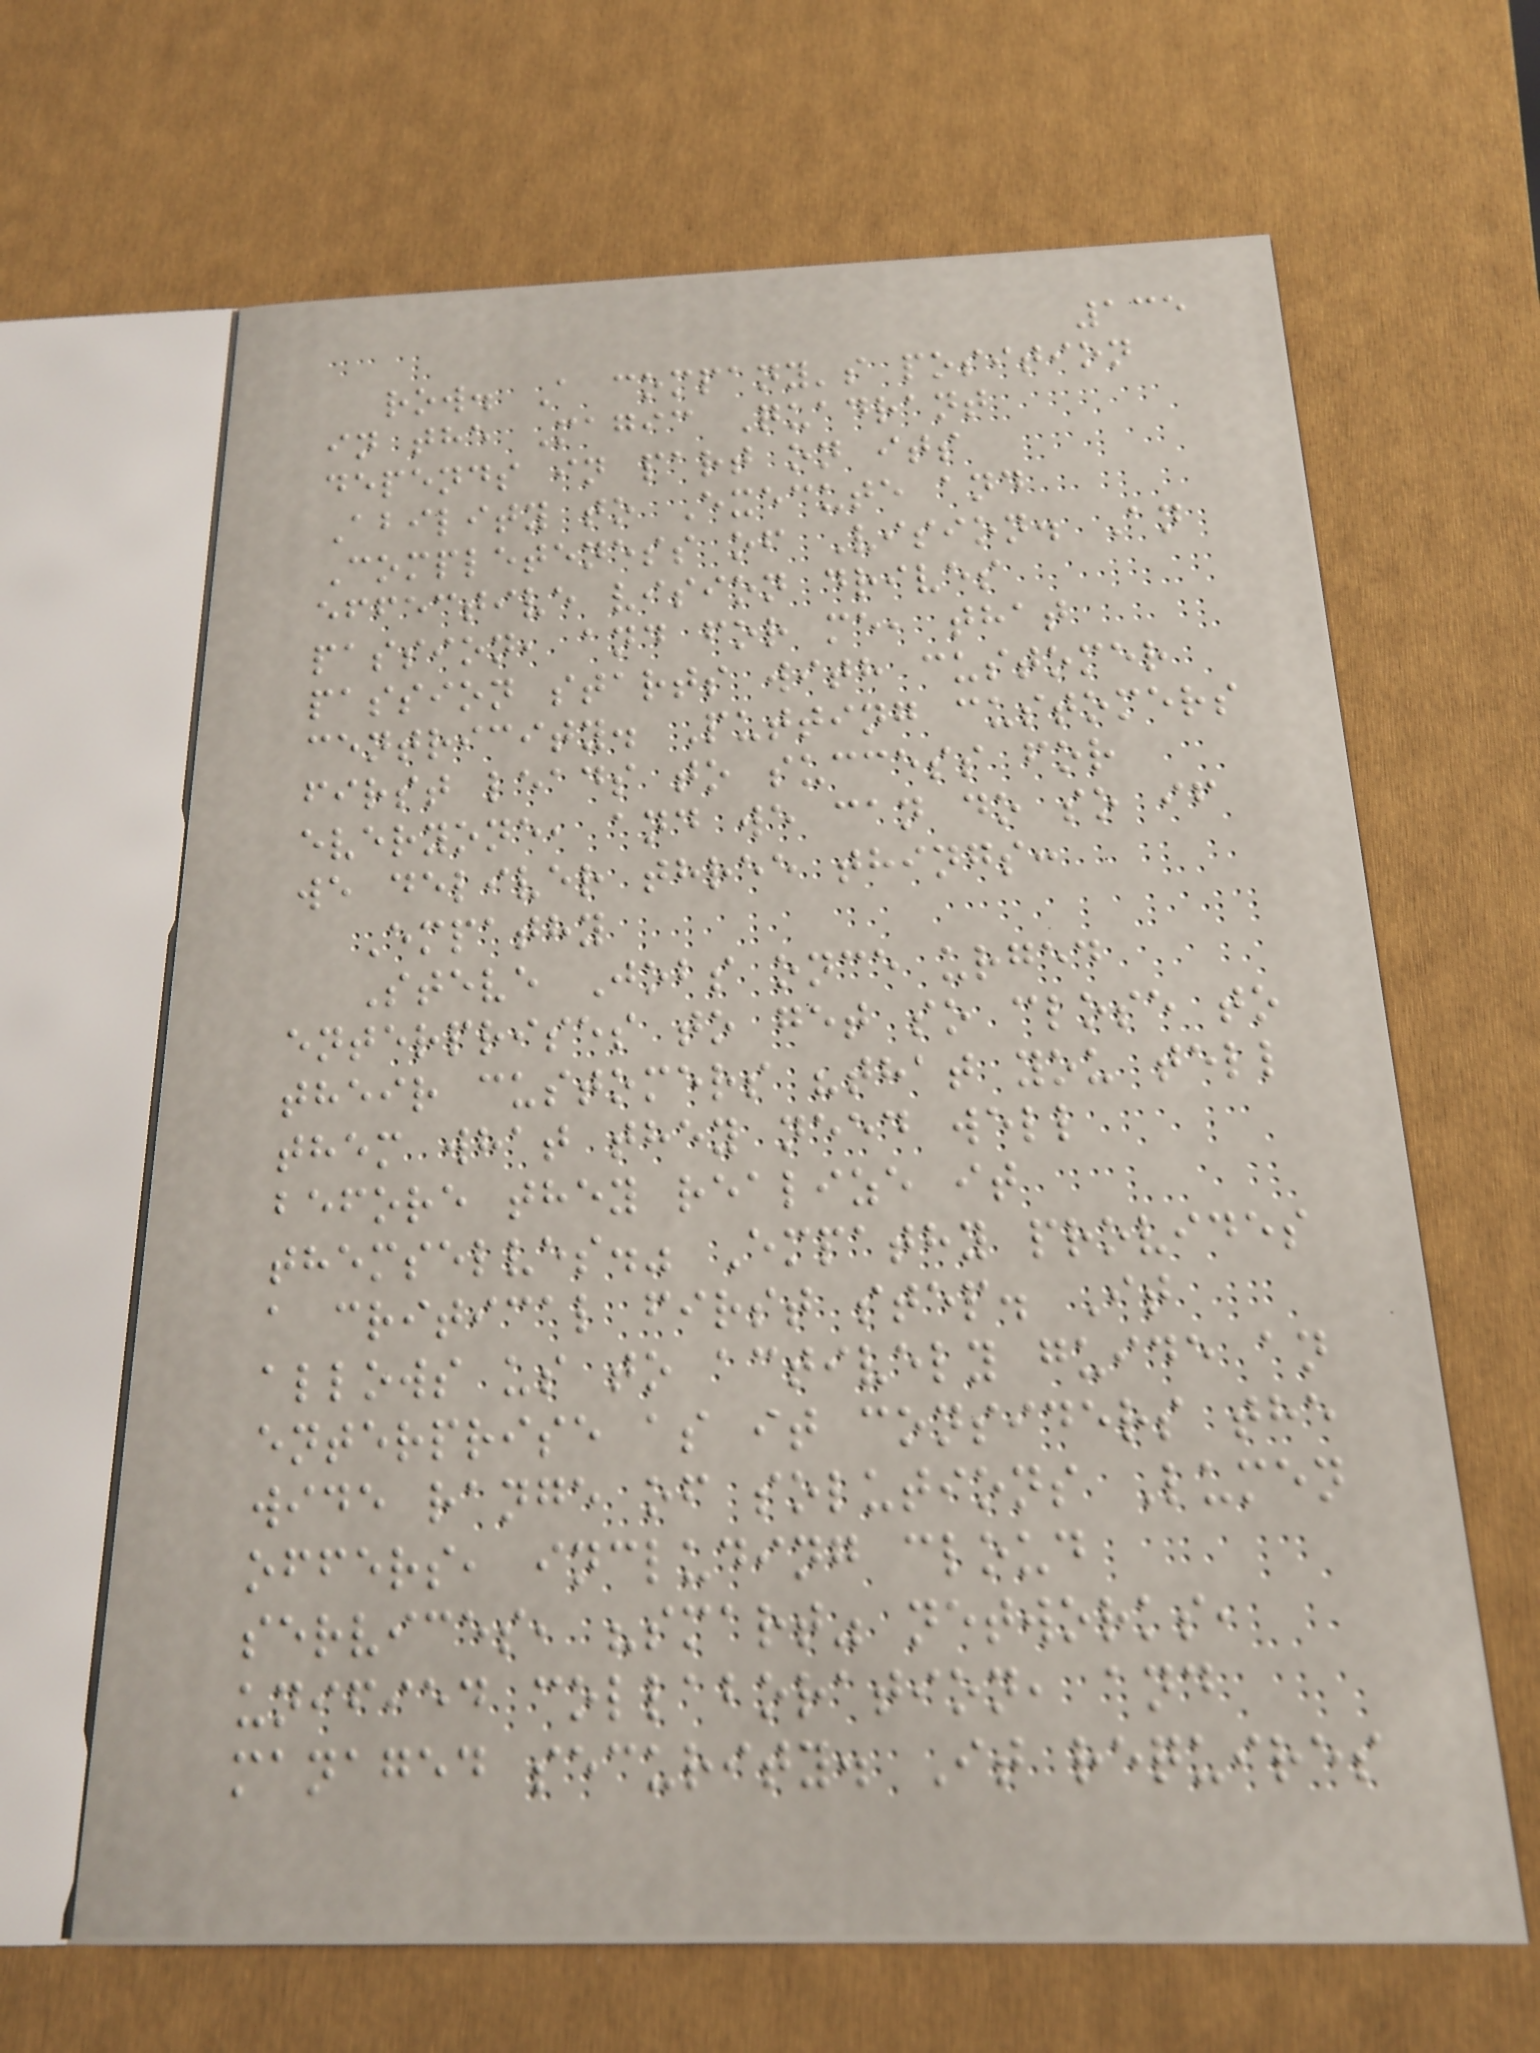135
row. A company's position
in the Magic Quadrant
depends in part on its
Ability to Execute and
Completeness of Vision. An
effective vision drives
passion, and for me, that
passion starts with customer
centricity. Putting customers
first leads to success for
everyone, and we can do so if
we deliver three things:
Empathy
Steve Jobs once urged
enterprises to get so close to
their customers "that you tell
them what they need well
before they realize it
themselves." Empathy provides
a critical first step. It
allows us to actively guide an
enterprise as it considers the
wide range of solutions Lumen
offers, including cloud
services, "smart" networks,
unified collaboration, and
managed security. It requires
